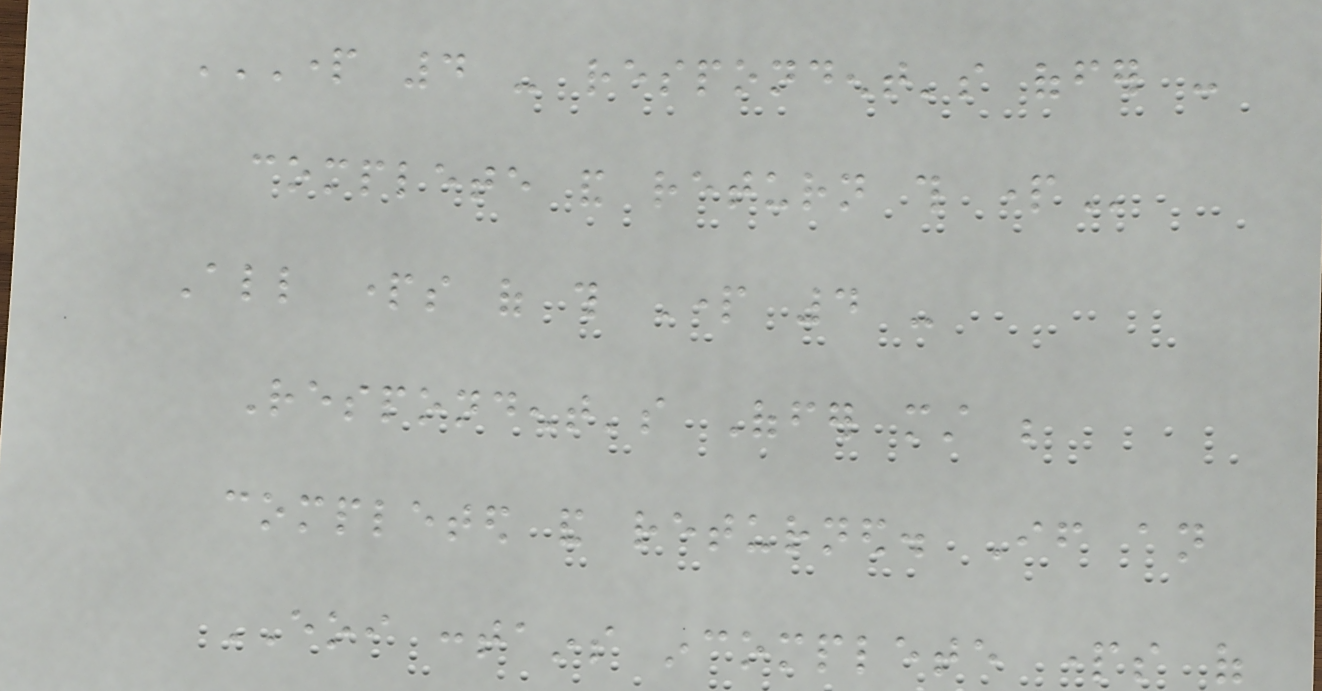PART 4 - RESPONDENT'S OFFER -
COMPLETE AND RETURN THIS PART
All parts of this Part 4 -
Respondent's Offer must be
completed and returned. If an
EOI contains incomplete parts of
